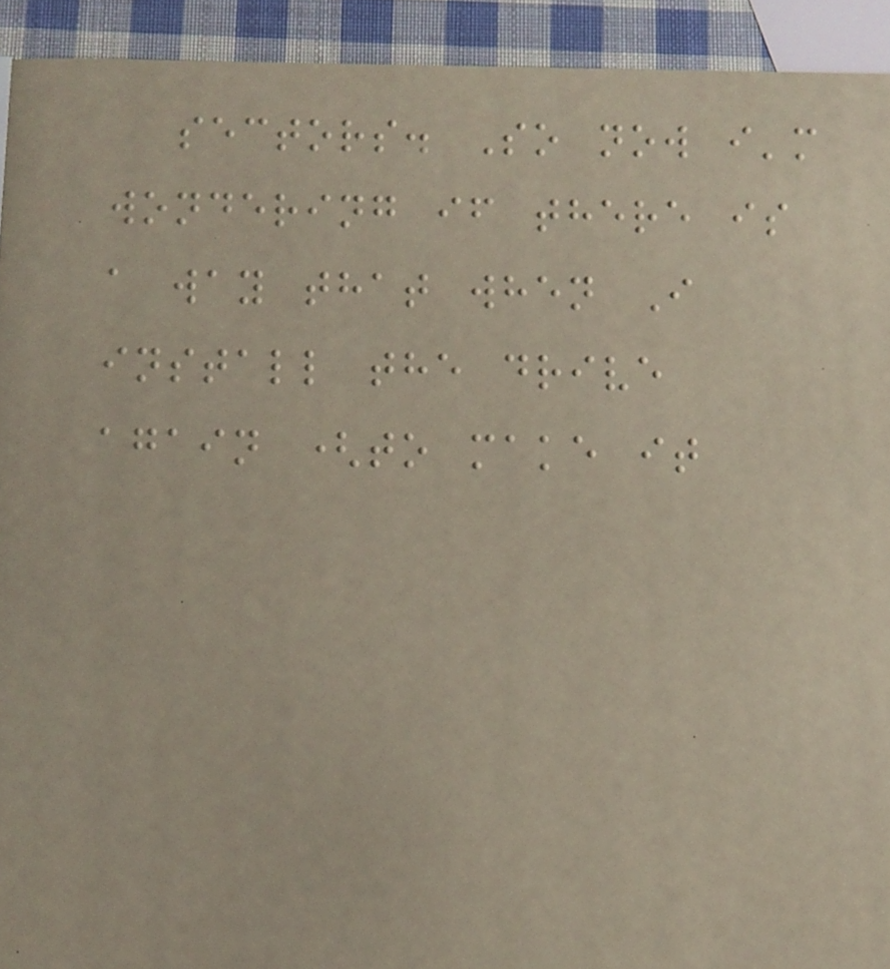sectors. So now i'm
wondering if there is
a way that when I
install the drive
again (to make it
